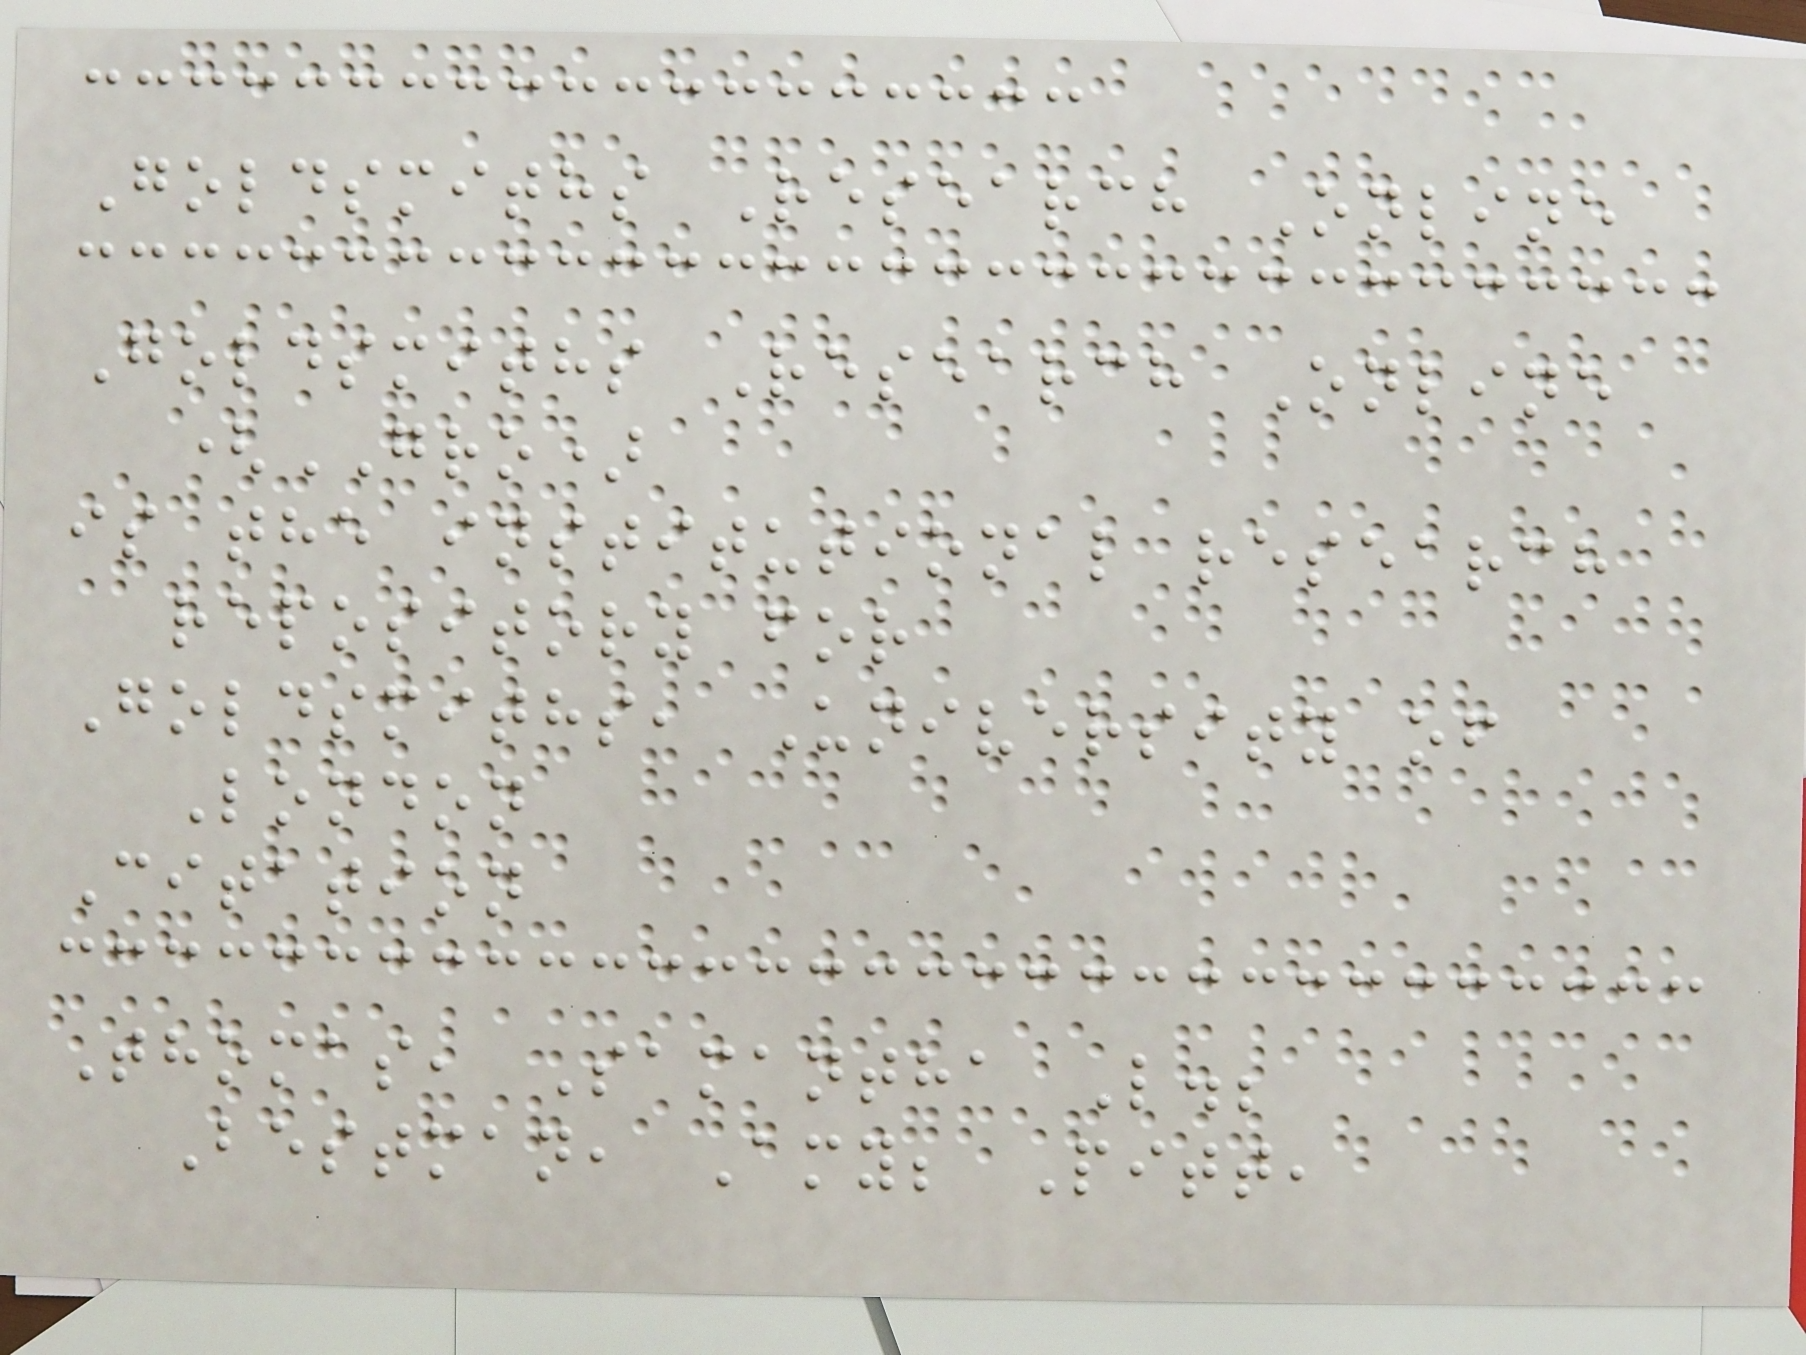Goldsmiths Research Online
Goldsmiths Research Online
(GRO)
is the institutional research
repository for
Goldsmiths, University of
London
Citation
Thomas, Samantha L.;
Bestman, Amy; Pitt,
